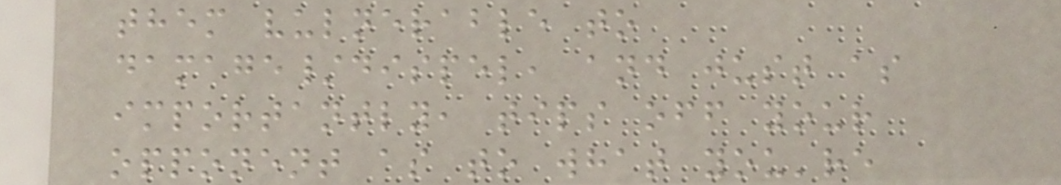them vulnerable to
damage/dispel, and just as
importantly, tips off your
opponent as to what you're
